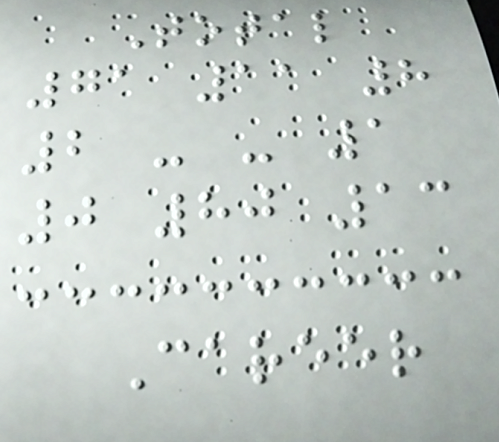Total
71 11 8
2 - - 1
0 80 13
Career
